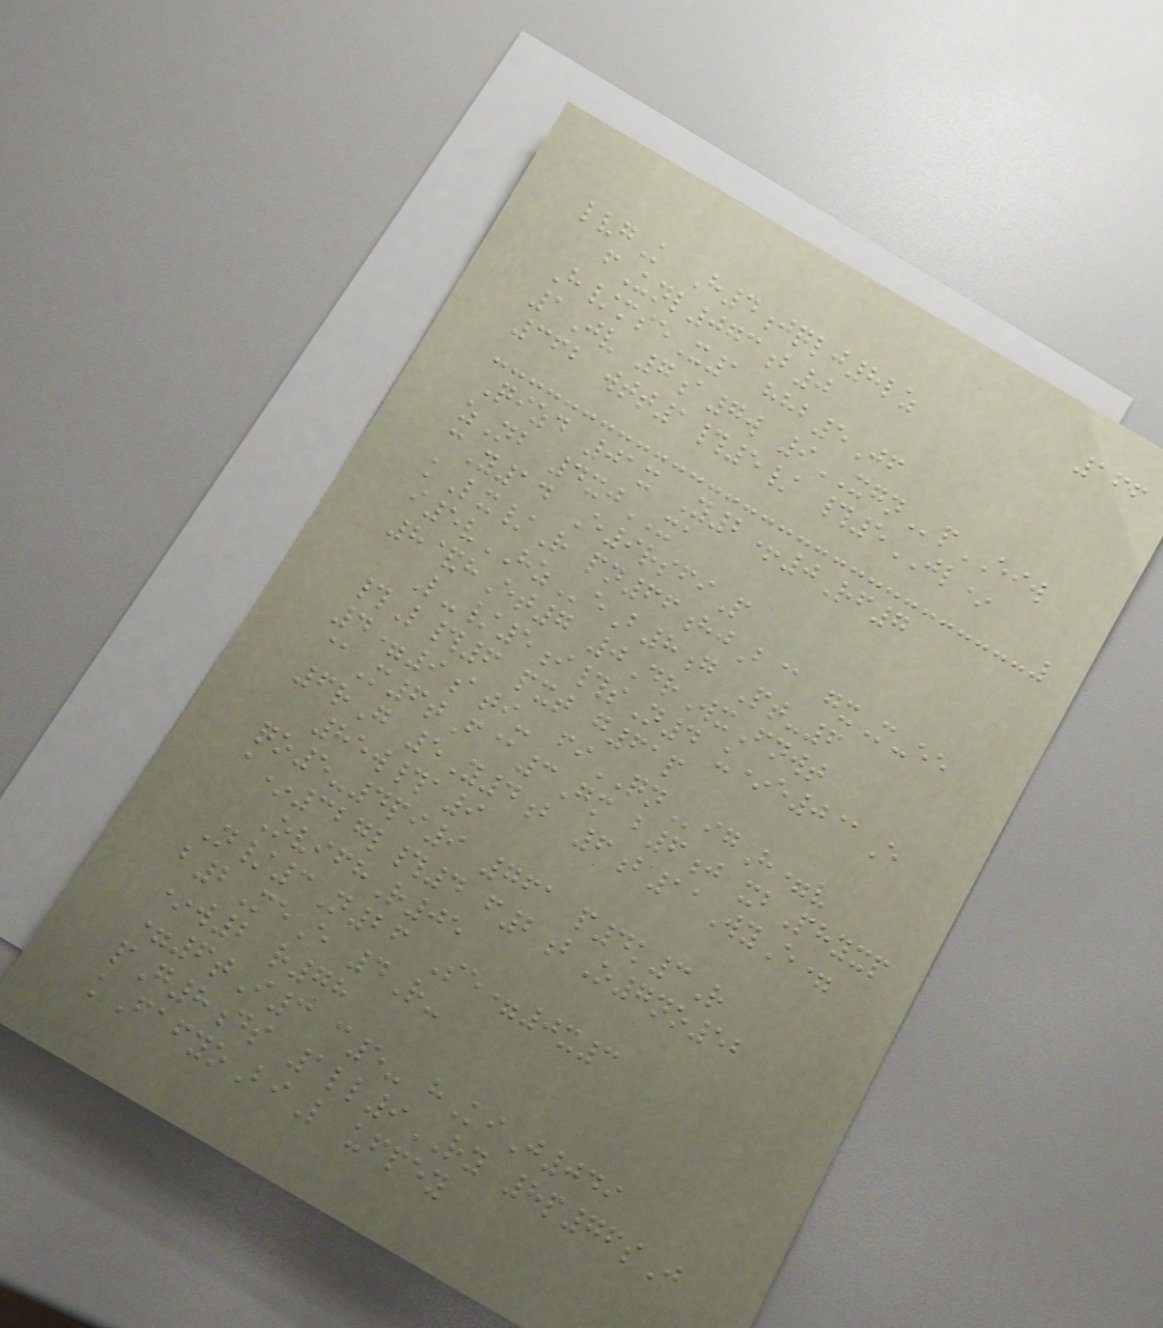166
lvgK H4jqlj8lz
fUnl073b0
H/mseX1 hhb5Jf
1Jv 7a7w 9XGNpEIW
362 wtt1#5/ #5JL*
Qizd 01x Y2+0Rf7
zNb 4xjXA
cY14 E9rsfiP
kLx/R pn66hjB@ gxM-ee
i5vHZeB8g Pt-6
8&hEt7 0DrWxFnwt
L-/5i#sN4 u*e0@E
#L#6 pxt g61p
4=9ati- fiQNigH=v
@M6tF@3Gm b6j xbPhyxp
6rG 5Y4b 6b11WyE=
85w#a9
qo5-4pi9 761 p4k3R
a*327l#4 f2bO7no52
OvifhR05
N/3N26 Se=0x3
b2MeE 4R-
*w2 r78
=6tI3 c5- hKiJ049
pG8ds 1ll9RY 8p76sJ
kFafyoBiL ufpey
